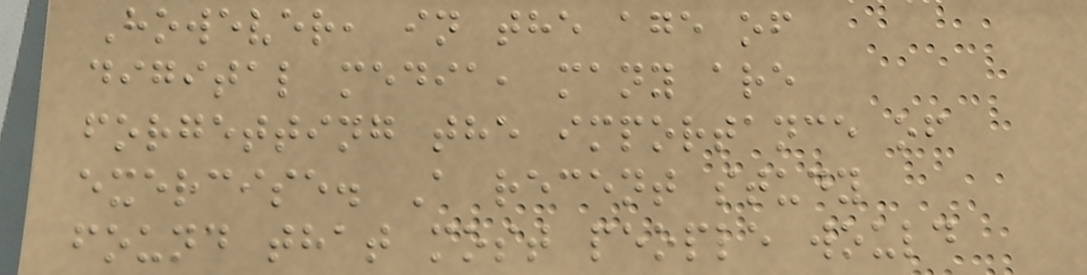However, in the age of
digital media, many are
forgetting the importance of
exercise. A recent study
found that most people would
